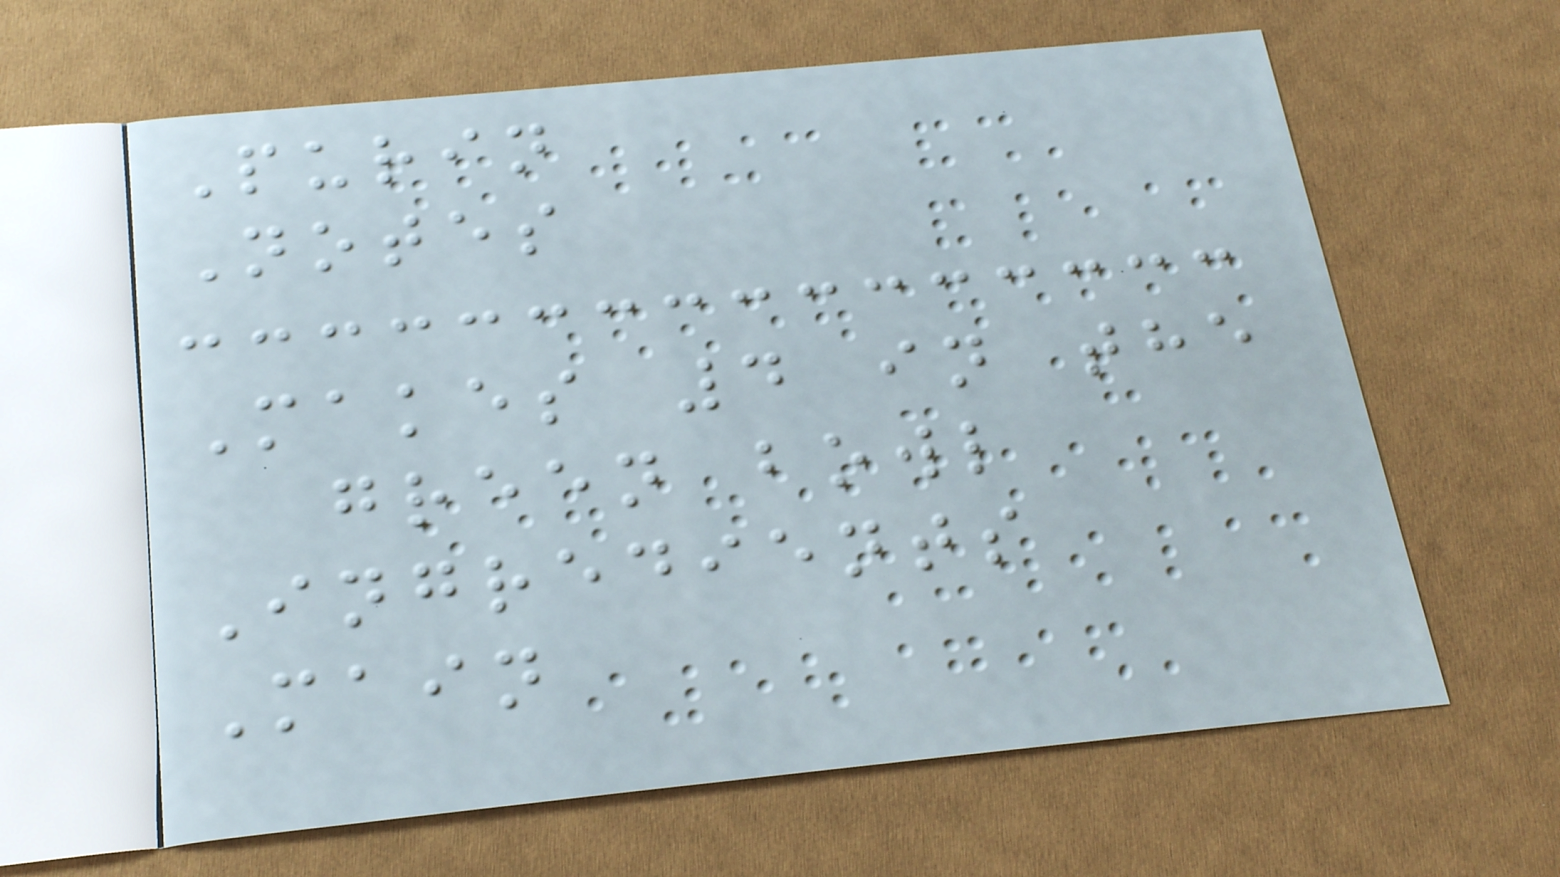Purin
Notes
Makes 4 in the
green bowl
Ingredients
Main
